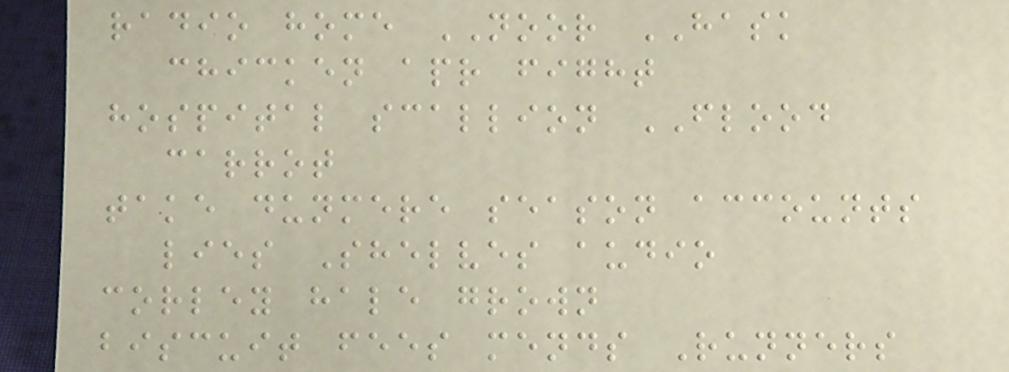radio home NOOR HASK
chicken apr fight
hospital scallion FLOOD
carrot
take dunmere season accounts
lies Shelves audio
corley hale grown
biscuit fees mends Runners
